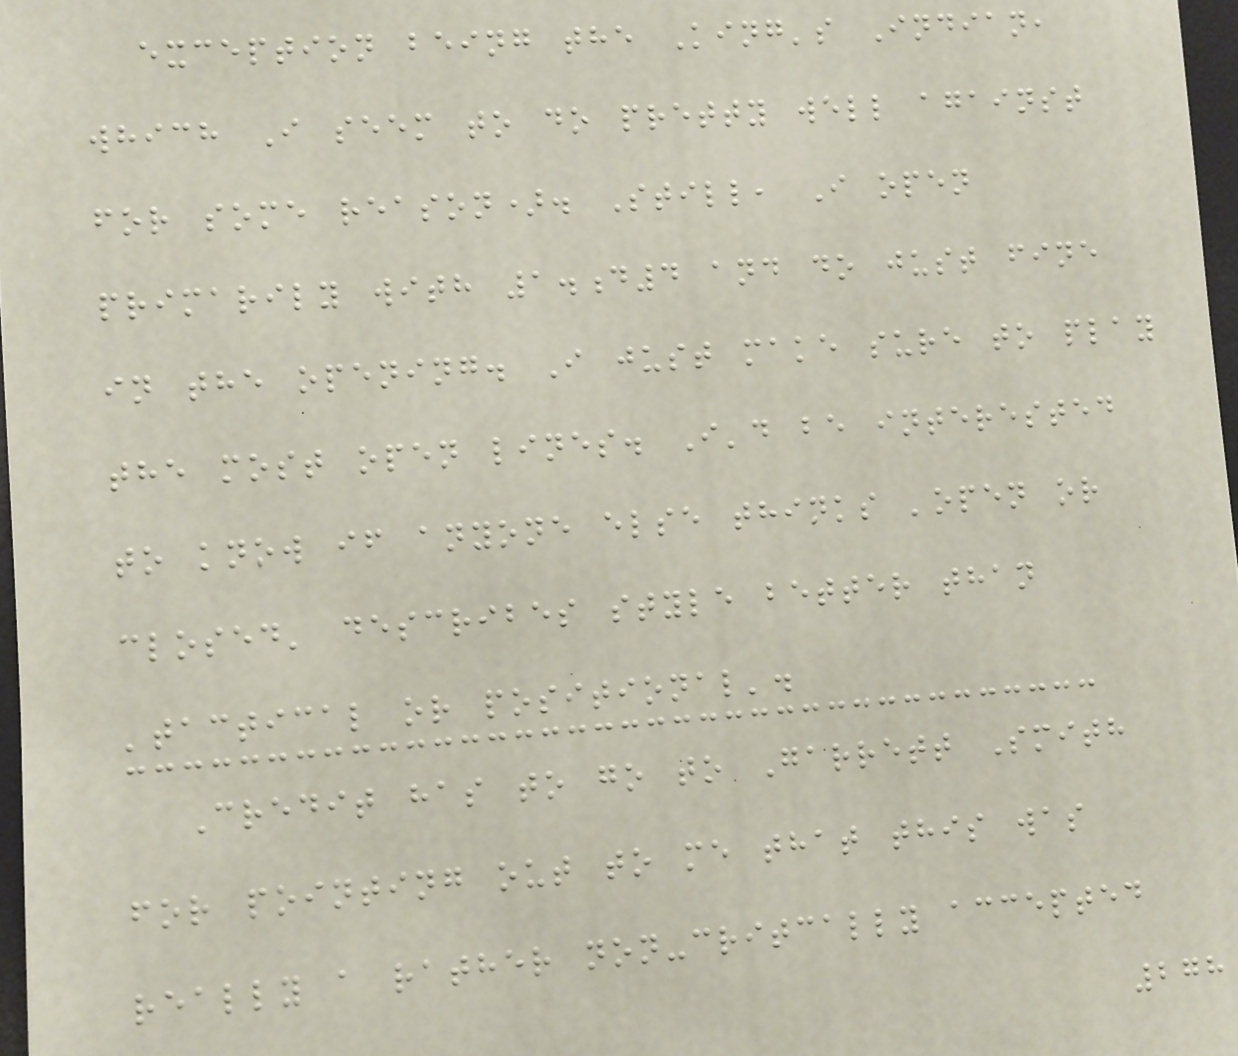exception being the King's Indian,
which I seem to do pretty well against
for some reason). Still, I open
primarily with 1.d4 and do just fine
in the opening. I just make sure to play
the most open lines. I'd be interested
to know if anyone else thinks 'open or
closed' describes style better than
'tactical or positional'.
Credit has to go to Garrett Smith
for pointing out to me that this was
really a rather non-critcally accepted
278
